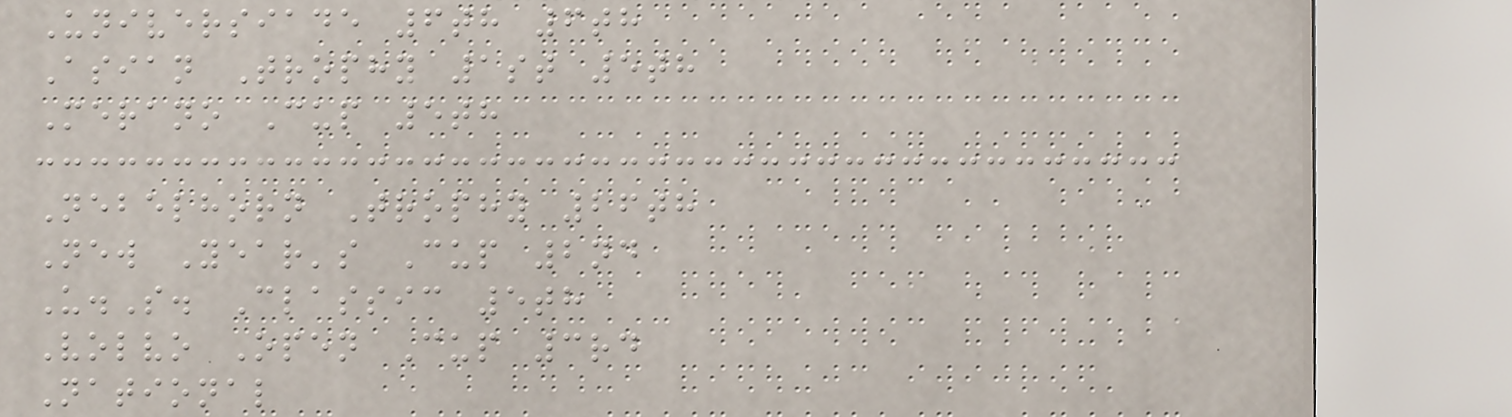Universiade 6th 6th
Asian Trophy 1st 5th
Merano Cup 5th
Nebelhorn Trophy 26th
New Year's Cup 2nd
U.S. Classic 5th
Volvo Open Cup 3rd
National
